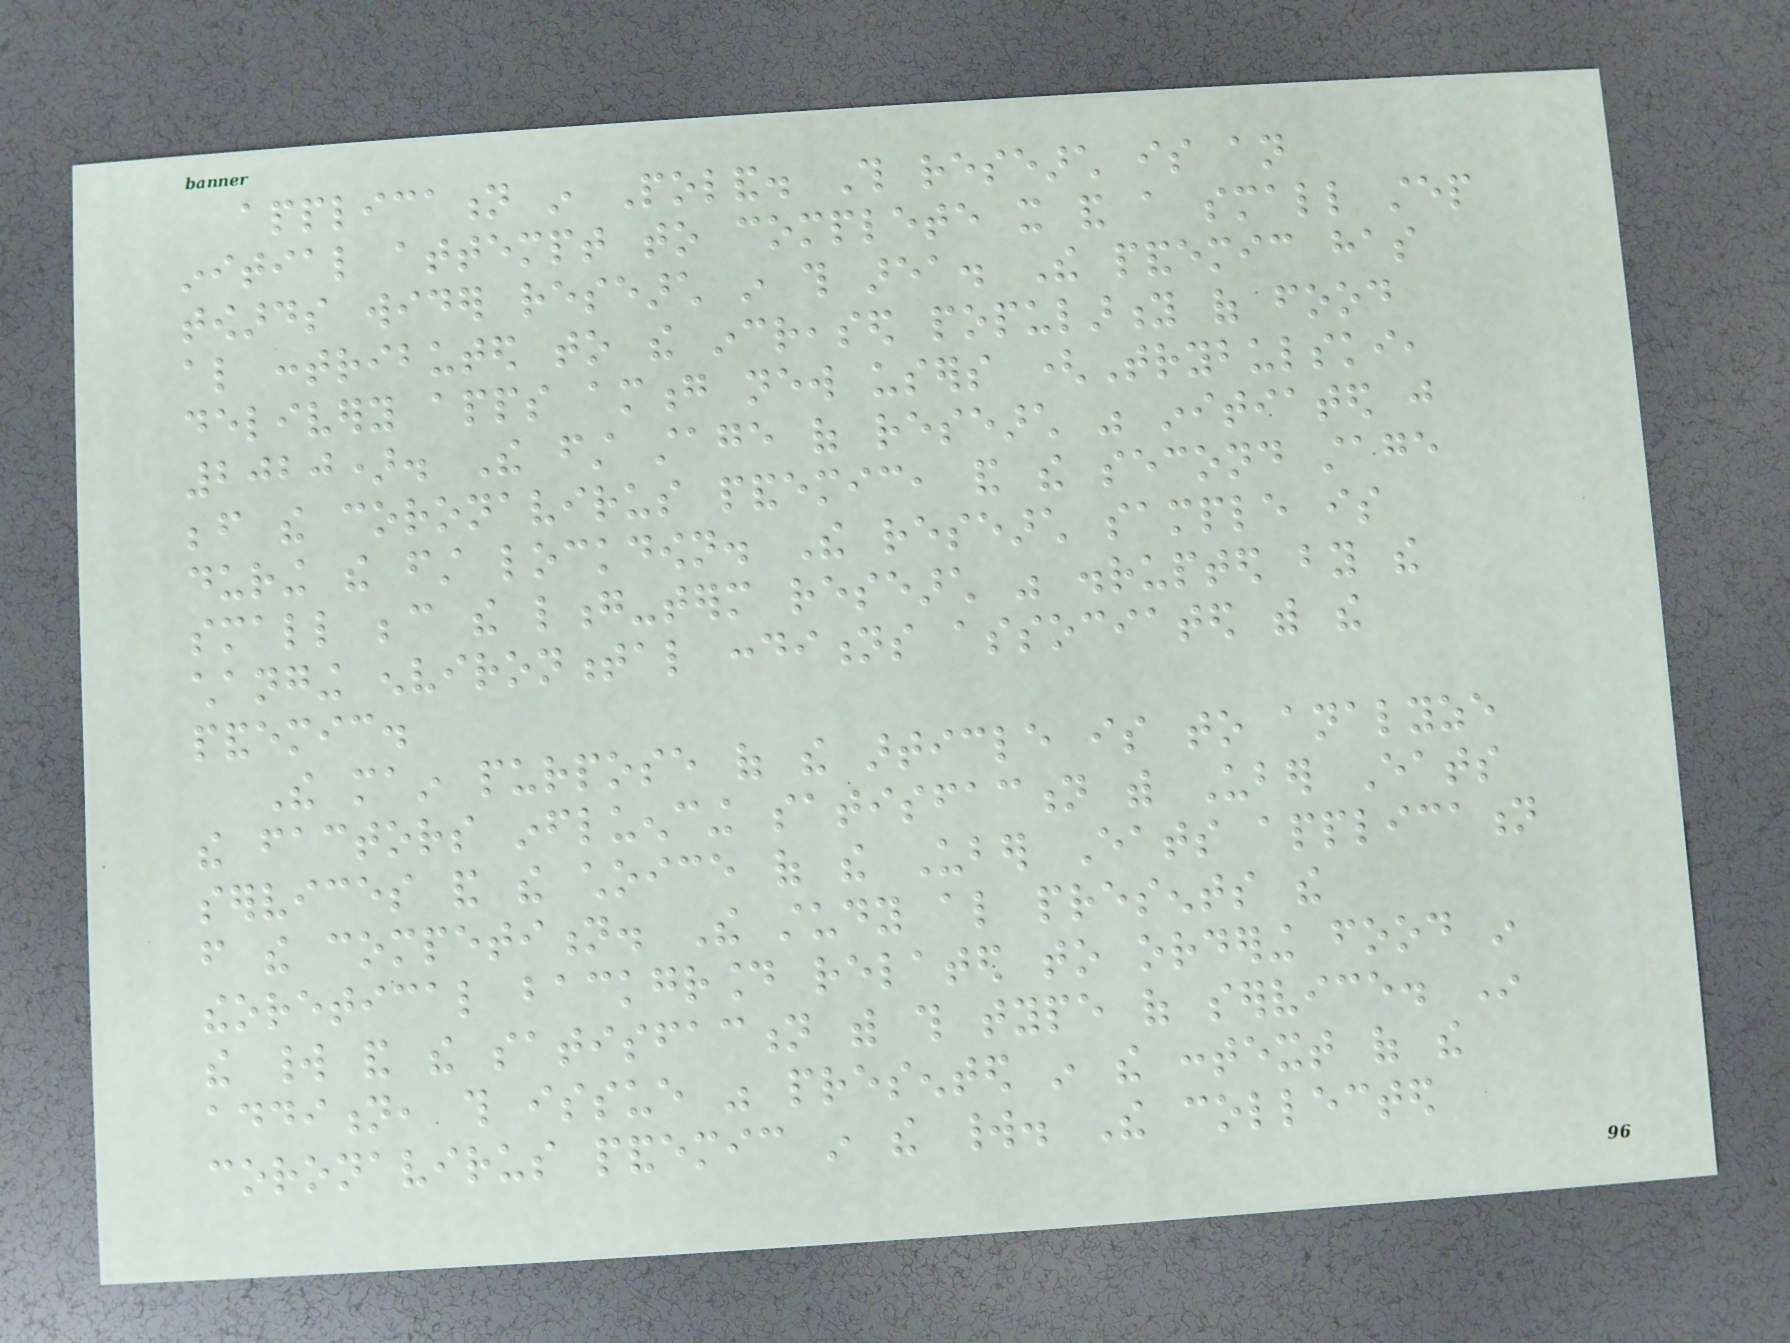application in Poland. This research is an
initial attempt to complete it and a small step
towards wider research in this area. The pandemic has
also contributed to the increased popularity of food
delivery apps among new users (Trybulski,
2020). The first stage of research was initiated just
before the coronavirus pandemic, and the second stage
during the first lockdown. The research sample is
small because the long-term research was disrupted by the
changing environmental conditions associated with the
pandemic.
The main purpose of the article is to analyze
the factors influencing satisfaction with Uber Eats
services and the choice of the Uber Eats application
from the competition. The study also presents the
theoretical background related to ordering food in
the world and the satisfaction with this type of service. In
addition, this issue was presented in the context of the
coronavirus pandemic in the world. The collected
